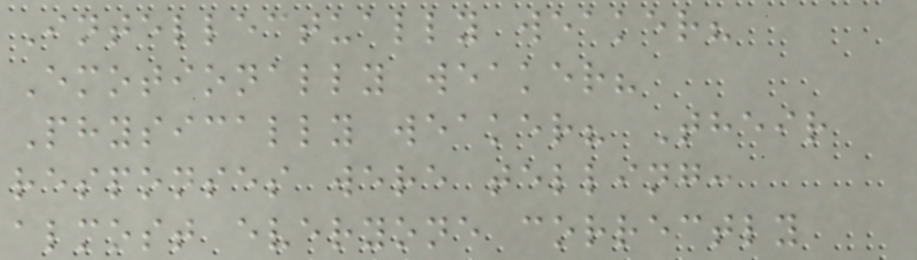Intellectually weaker?
Emotionally weaker?
Physically weaker? Their
responses were telling:
almost everyone correctly
